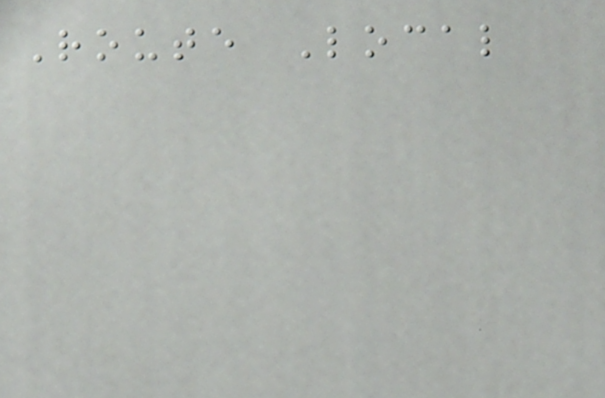Route Local
